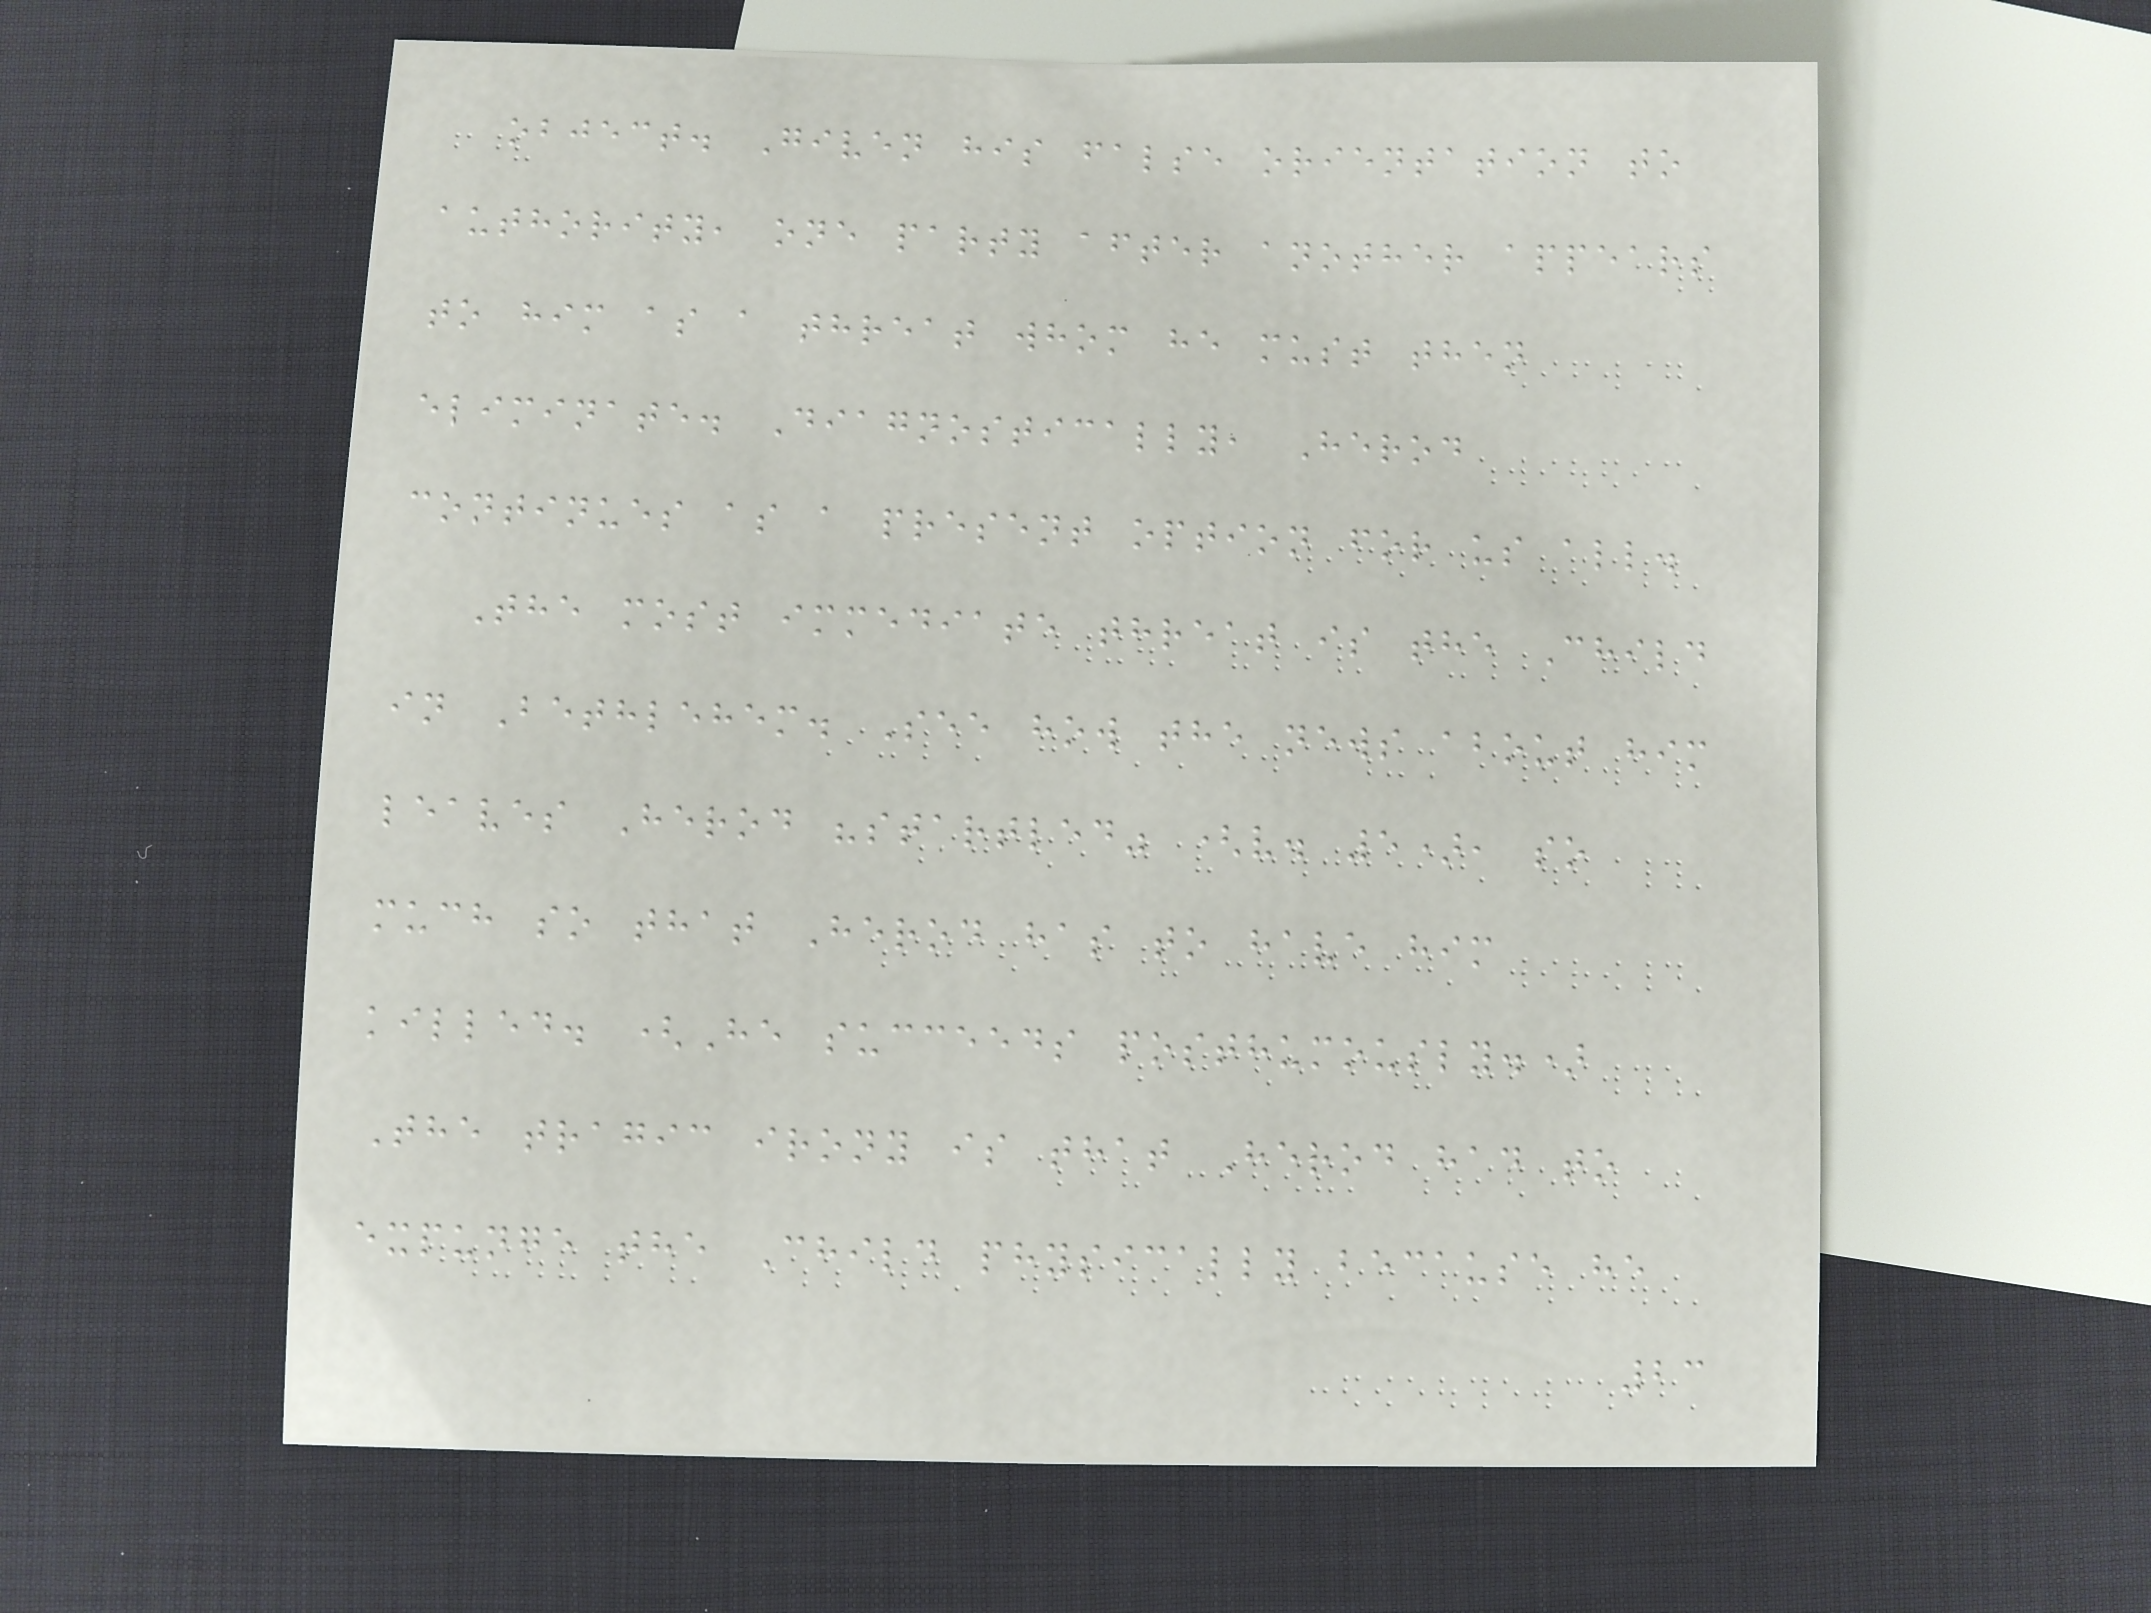object. Given his false orientation to
authority, one party after another appears
to him as a threat whom he must then
eliminate. Diagnostically, Herod
continues as a present option for us all.
The most immediate threat is the Child
in Bethlehem. See how the news about him
leaves Herod "startled" (v. 5), so
much so that Herod has to have him
killed. (He succeeds posthumously.)
The tragic irony is that Herod had to
expunge the Child physically because he
23
